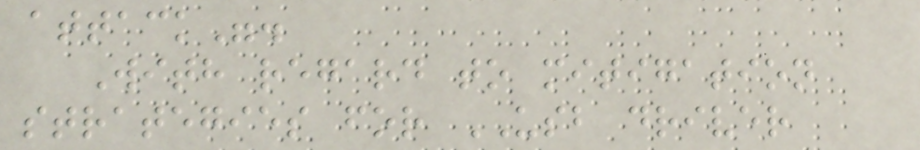attack".
With regard to mitigation
strategies for USB driver
